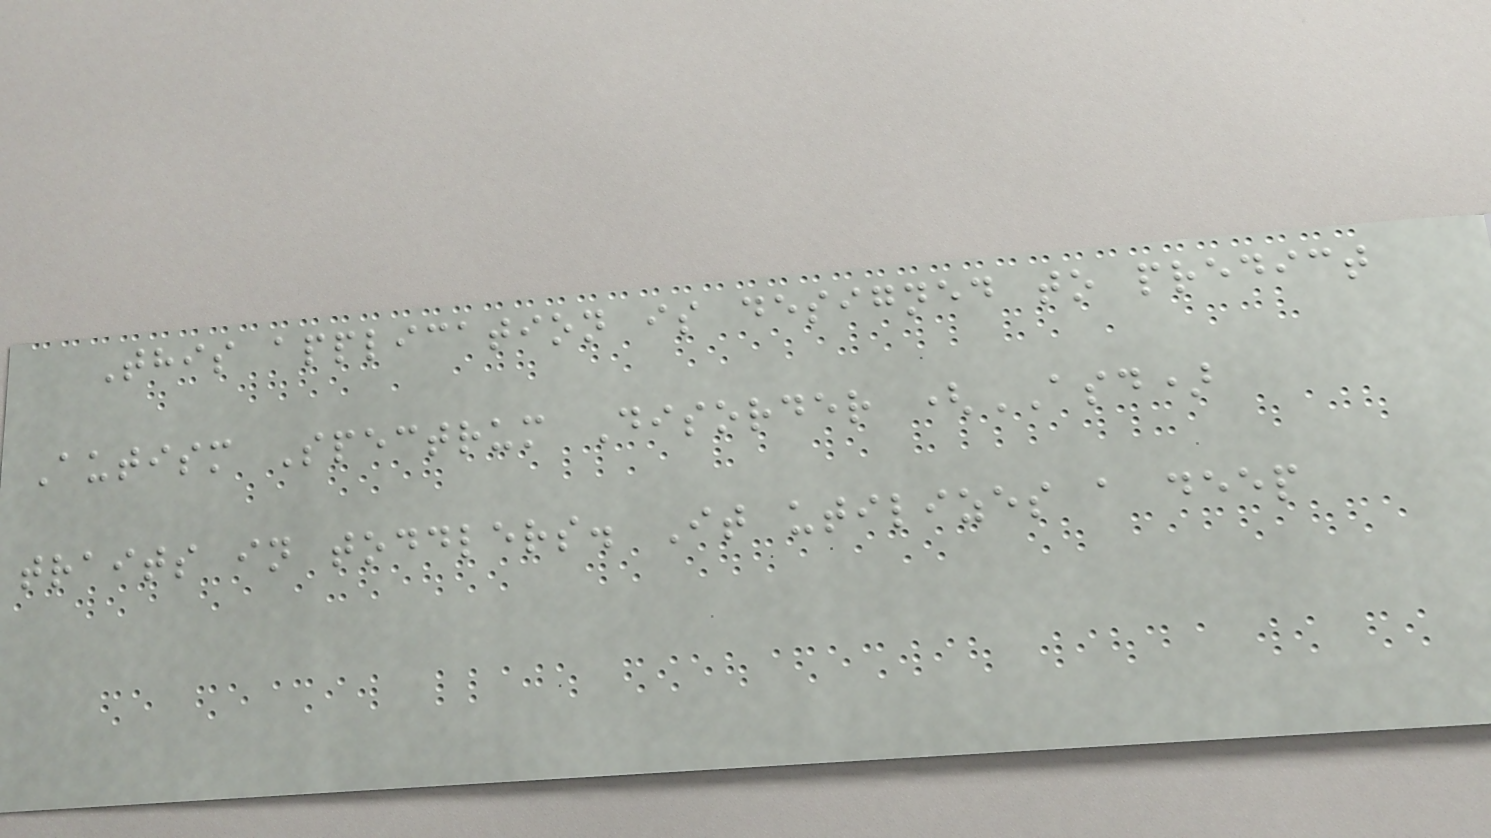This application is designed to predict
Autism Spectrum Disorder (ASD)
traits in toddlers. It utilizes a deep
